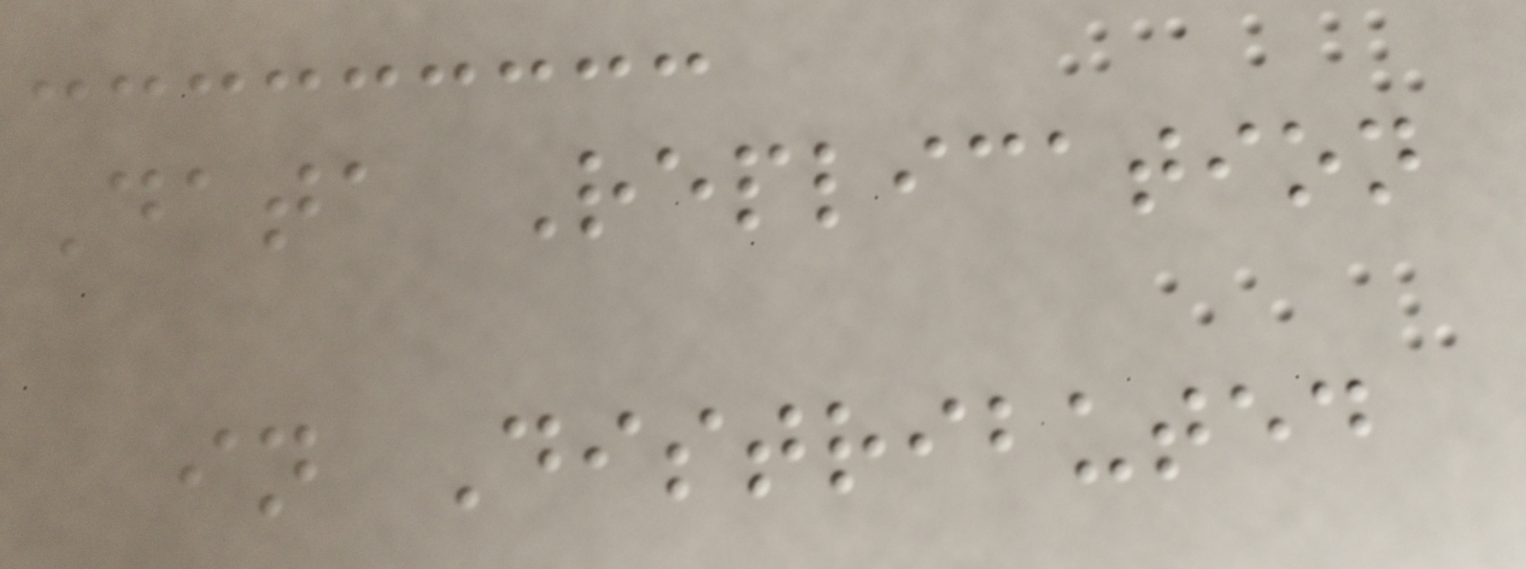Data Replication
in Distributed
